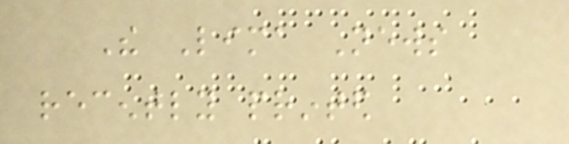The Lima News
recently printed
